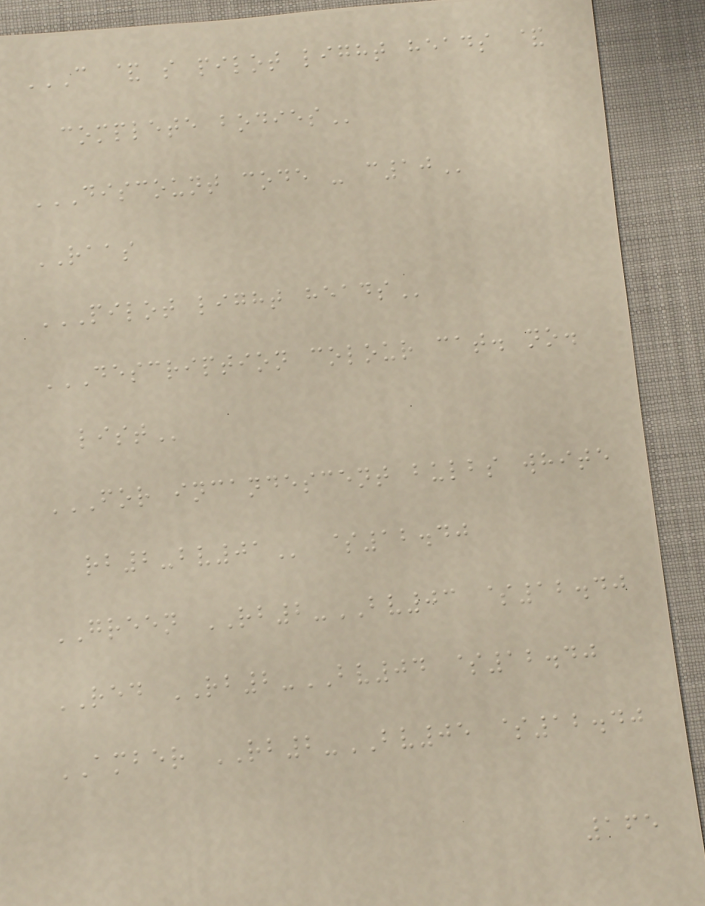C & S PILOT LIGHT HEADS &
COMPLETE BODIES
DISCOUNT CODE - C10
RAAS
PILOT LIGHT HEADS
DESCRIPTION COLOUR CAT. NO.
LIST
FOR INCANDESCENT BULBS WHITE
RB2-BV01 $12.40
GREEN RB2-BV03 $12.40
RED RB2-BV04 $12.40
AMBER RB2-BV05 $12.40
165
